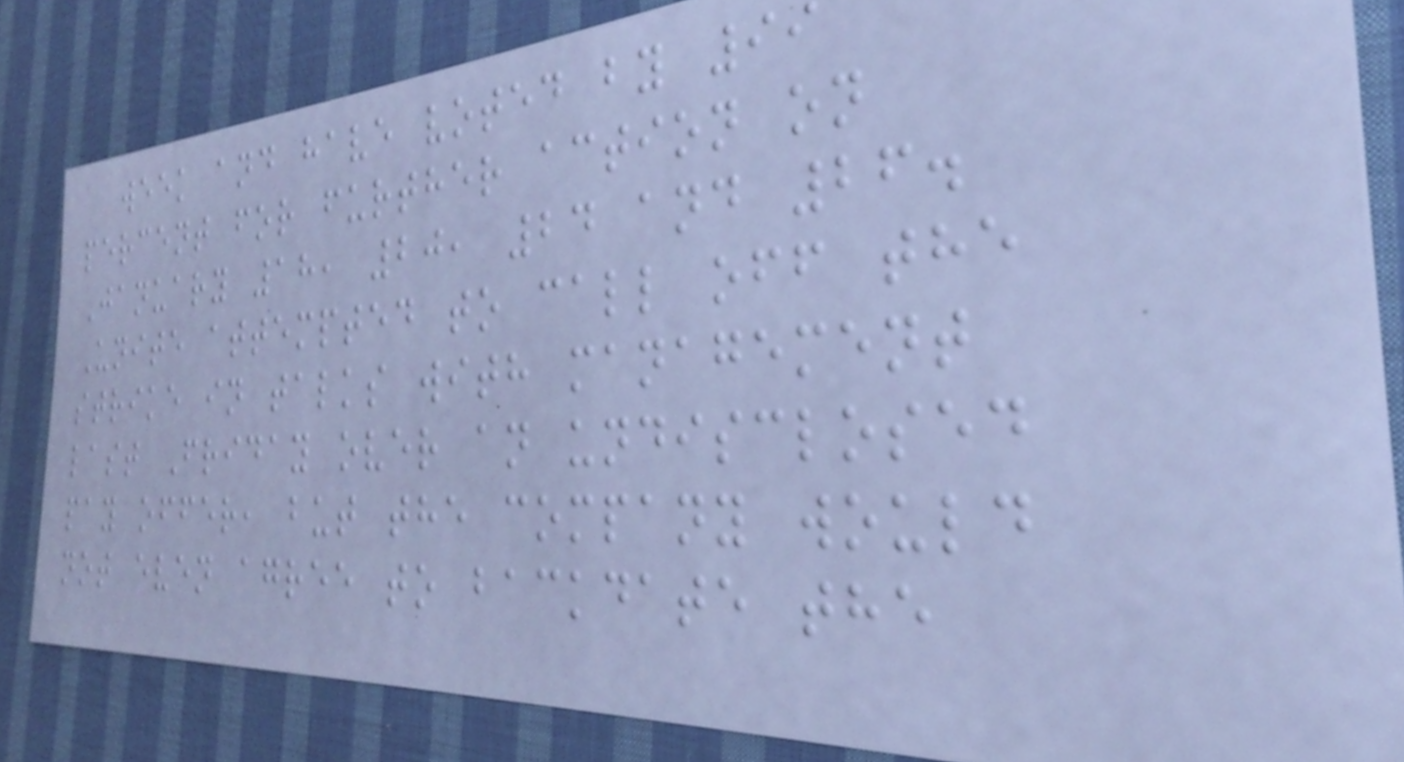week and have voted by 99
percent for further action on
January 18, 20, 24 and 26.
Unite attempted to call off the
strike in talks with management
last Friday over an undisclosed
pay offer, but the company would
not even agree to backdate the
